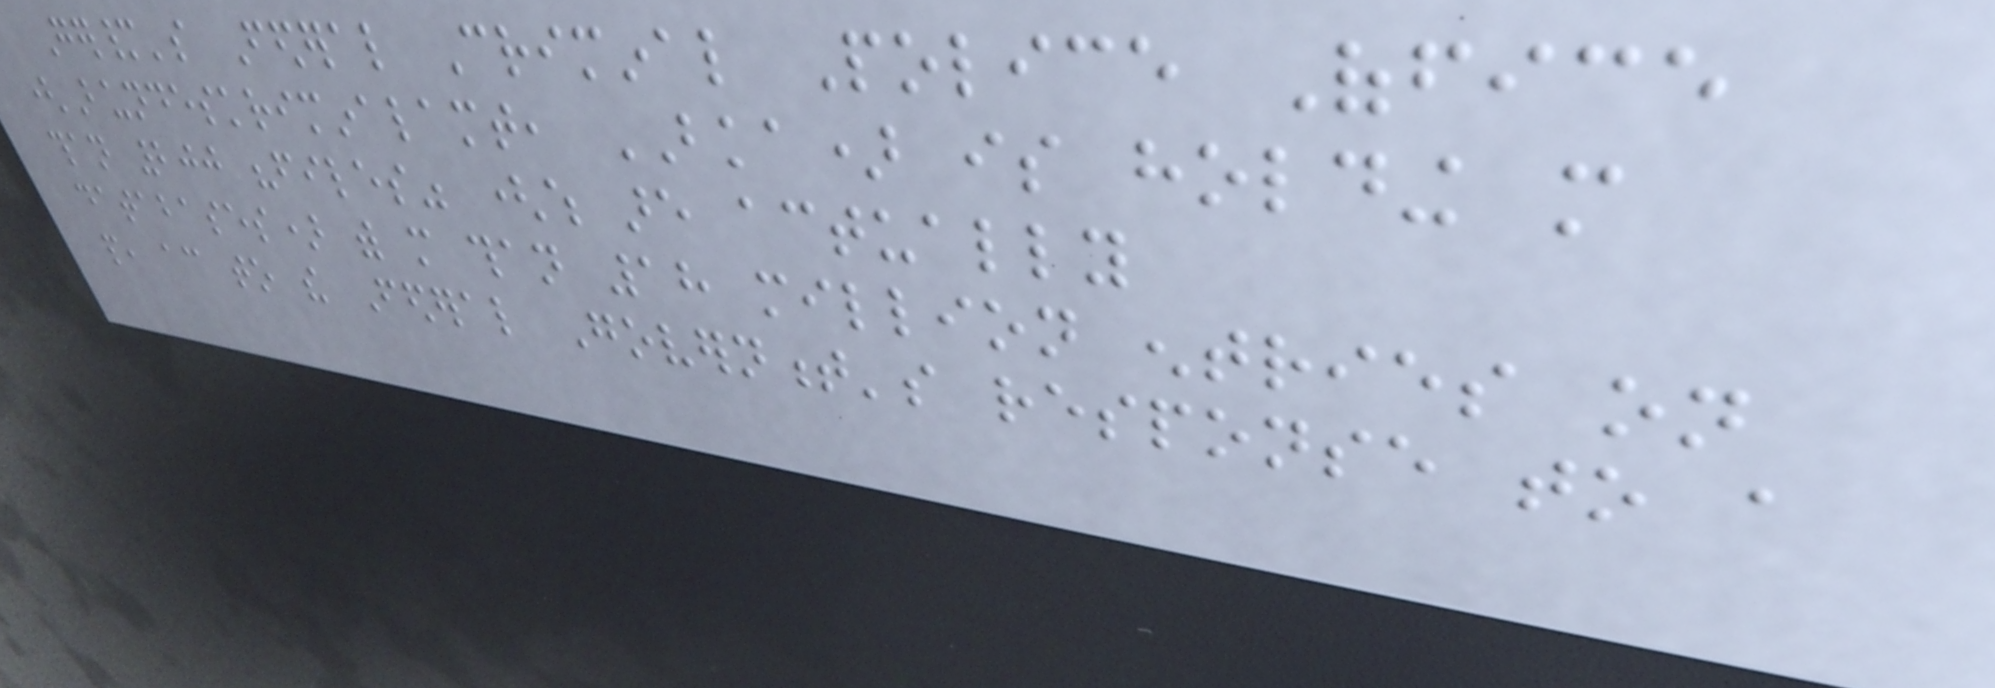Germany's Federal Criminal Police Office
(Bundeskriminalamt, BKA) is holding more
than 200 "files" (which are actually
databases) with more than 18 million entries on
people, according to the Federal Government's response to a
